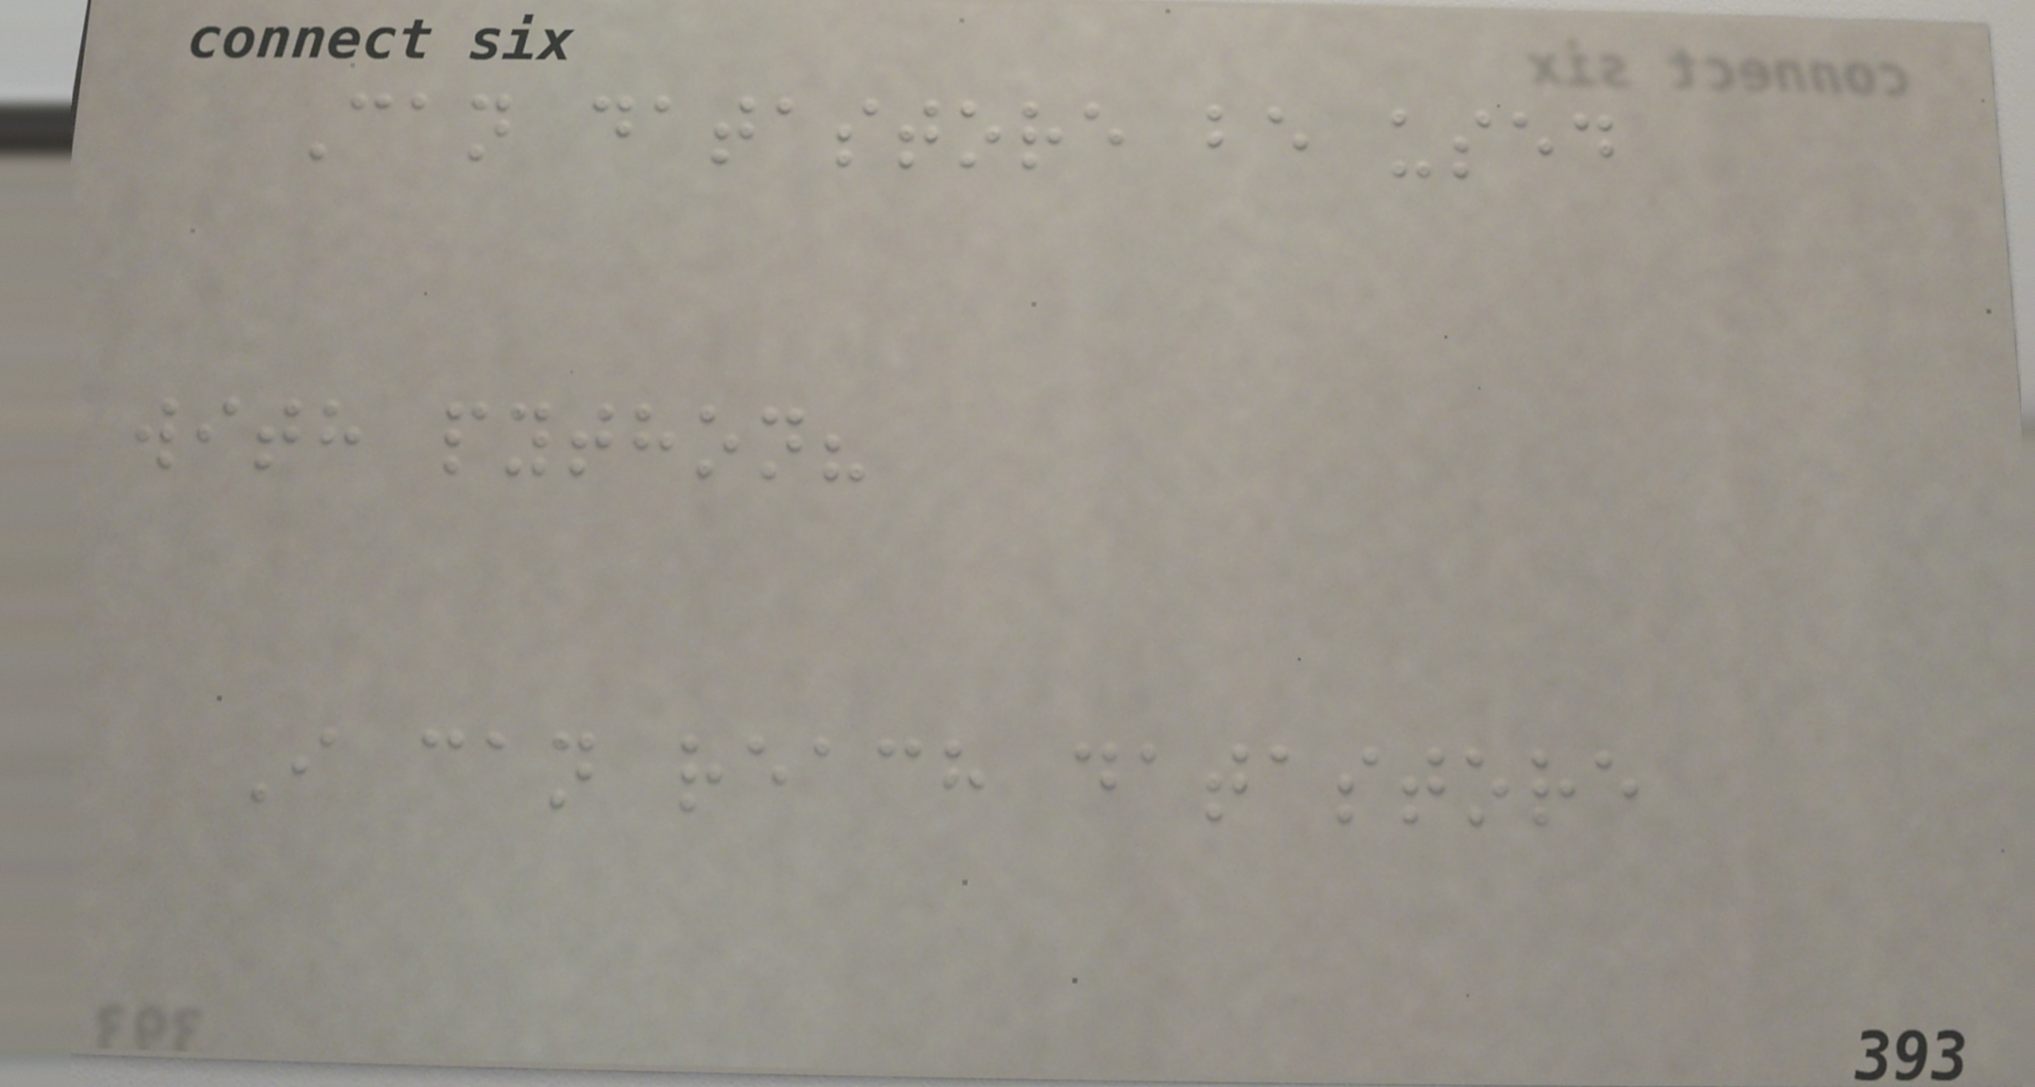Can datastore be used
with python?
I can reach datastore
